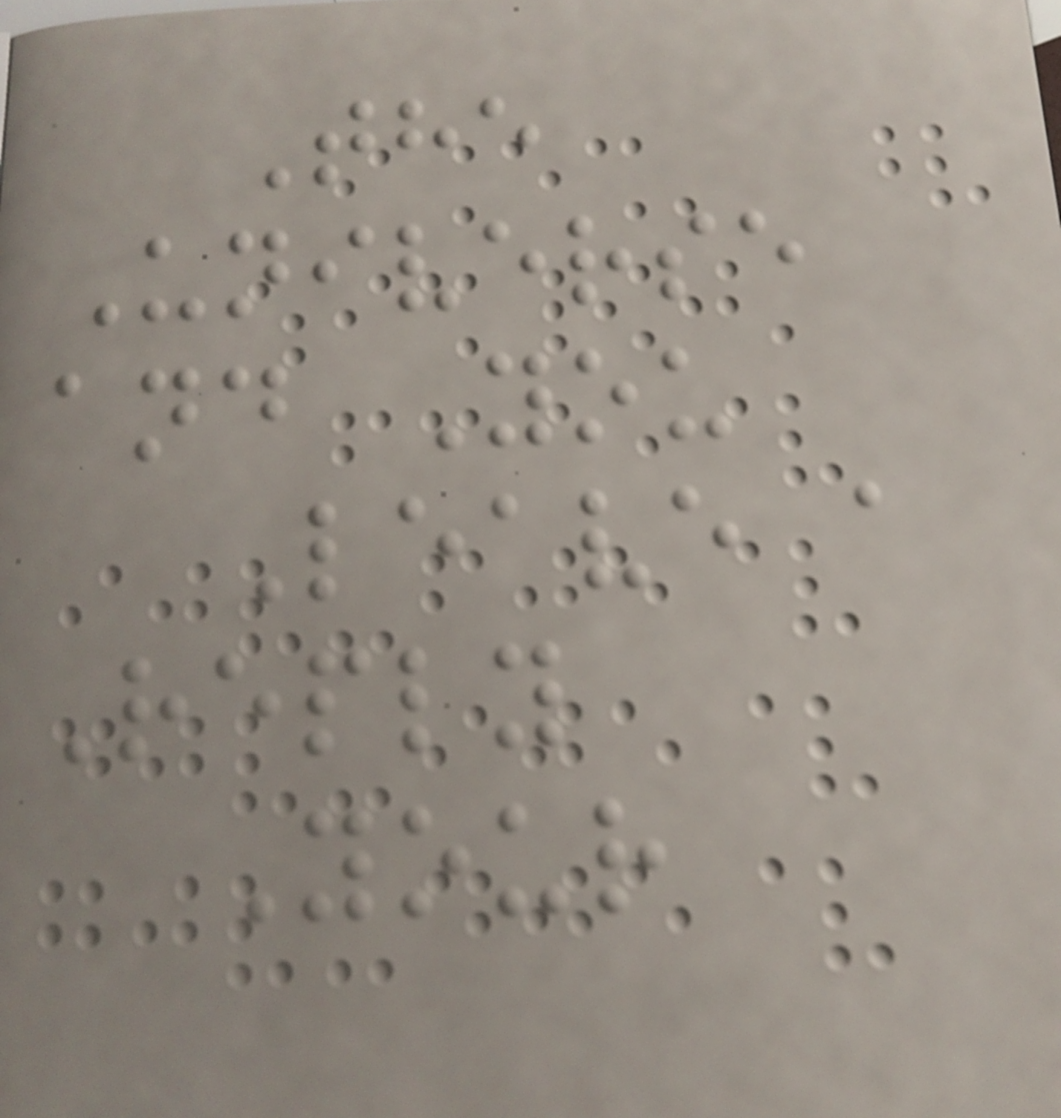The
Universe
and You
Leave a
Reply
Your
